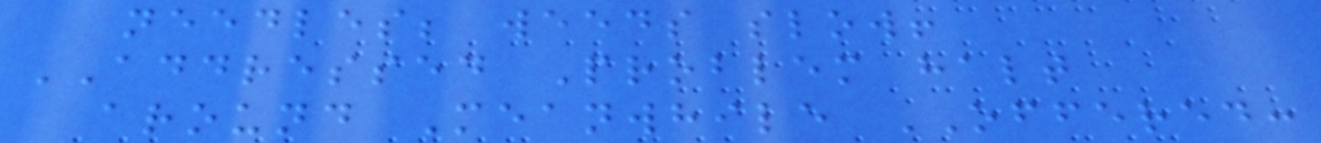needles; weeds slow!
ADDRESSED Problem halt
around Meanwhile OFFERED:
